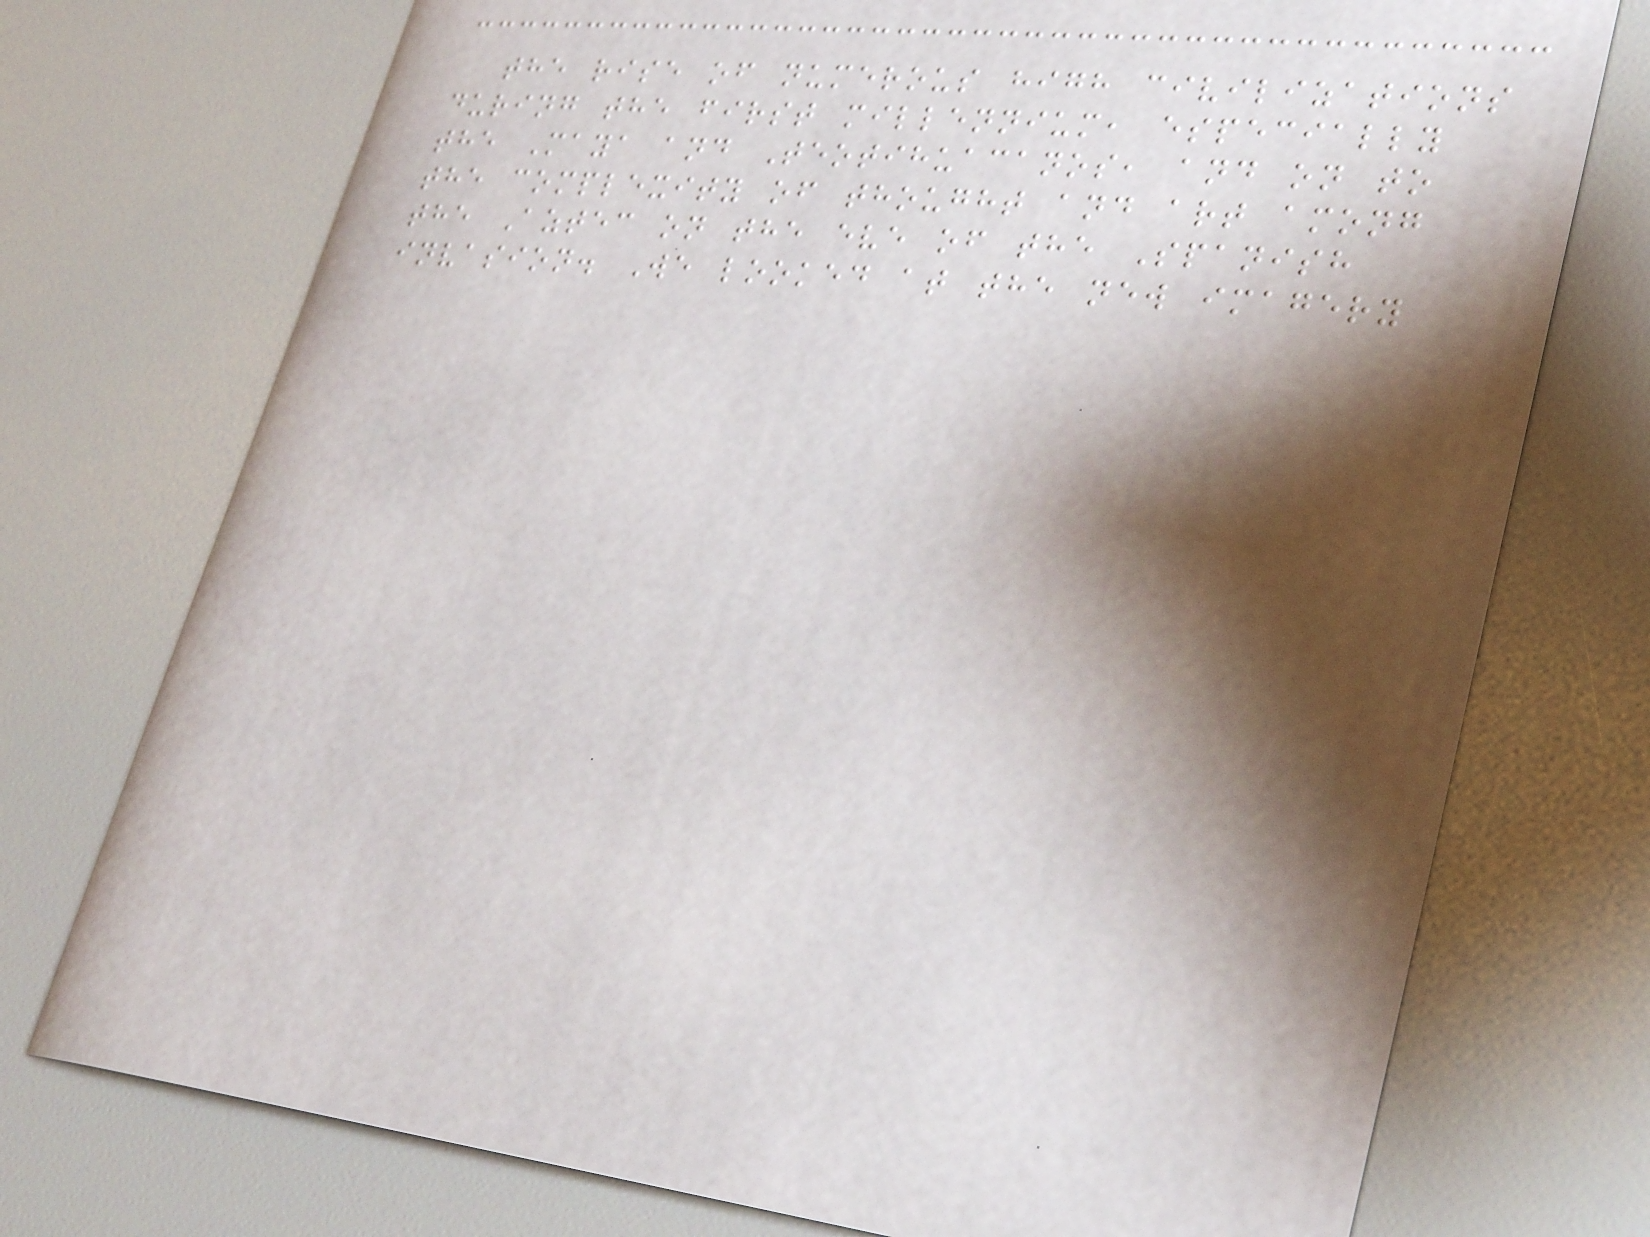the rise of numerous high civilizations
during the first millennium, especially
the Maya and Teotihuacanos, and on to
the complexity of thought and art among
the Aztec on the eve of the Spanish
invasion. We looked at the new imagery
